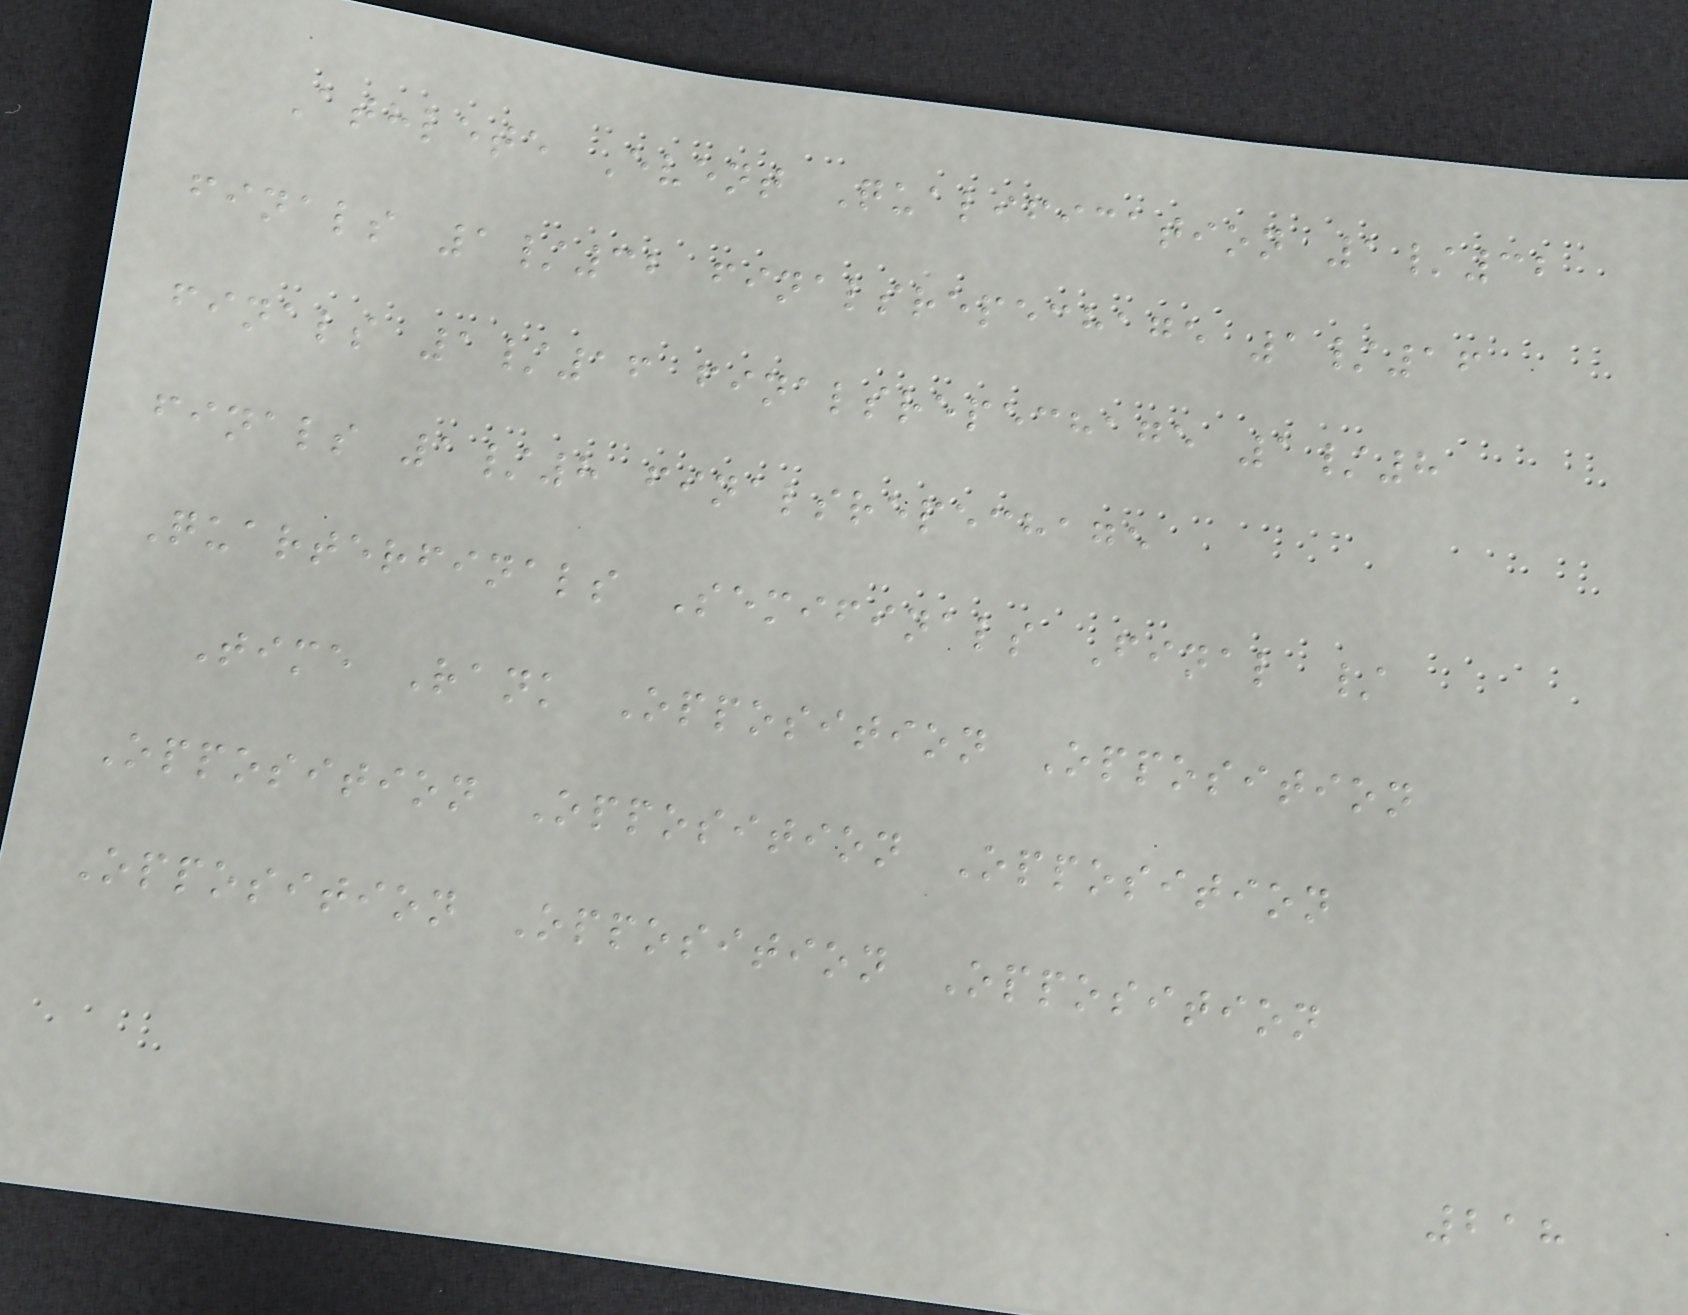Athlete Event Qualification 1/32
finals 1/32 finalsrepechage 1/16
finals 1/16 finalsrepechage 1/8
finals 1/8 finalsrepechage
Quarterfinals Semifinals Final /
Time Rank Opposition Opposition
Opposition Opposition Opposition
Opposition Opposition Opposition
218
